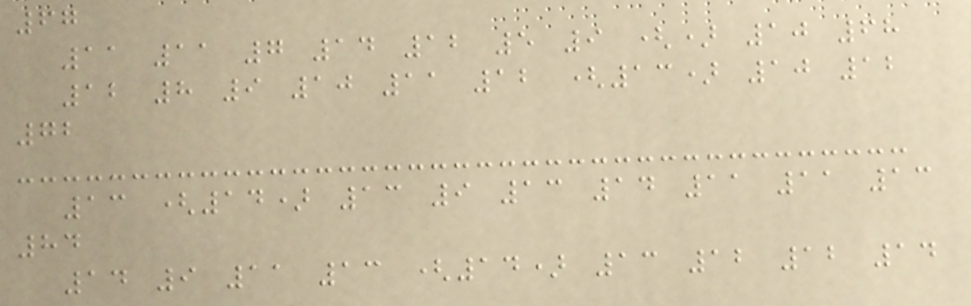67
11 11 7 14 12 5 9 () 10 68
12 8 9 10 11 12 (13) 10 12
72
13 (14) 13 9 13 14 11 11 13
84
14 9 11 13 (14) 13 12 12 14
